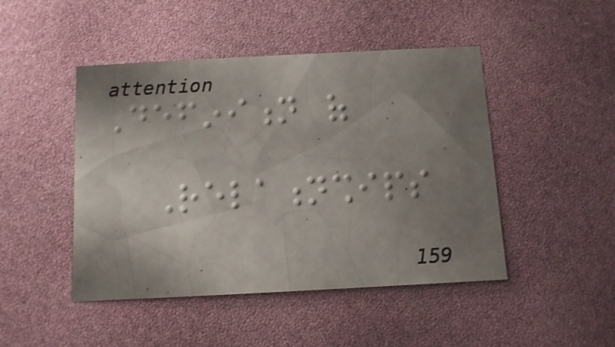Definition of
Relationships
